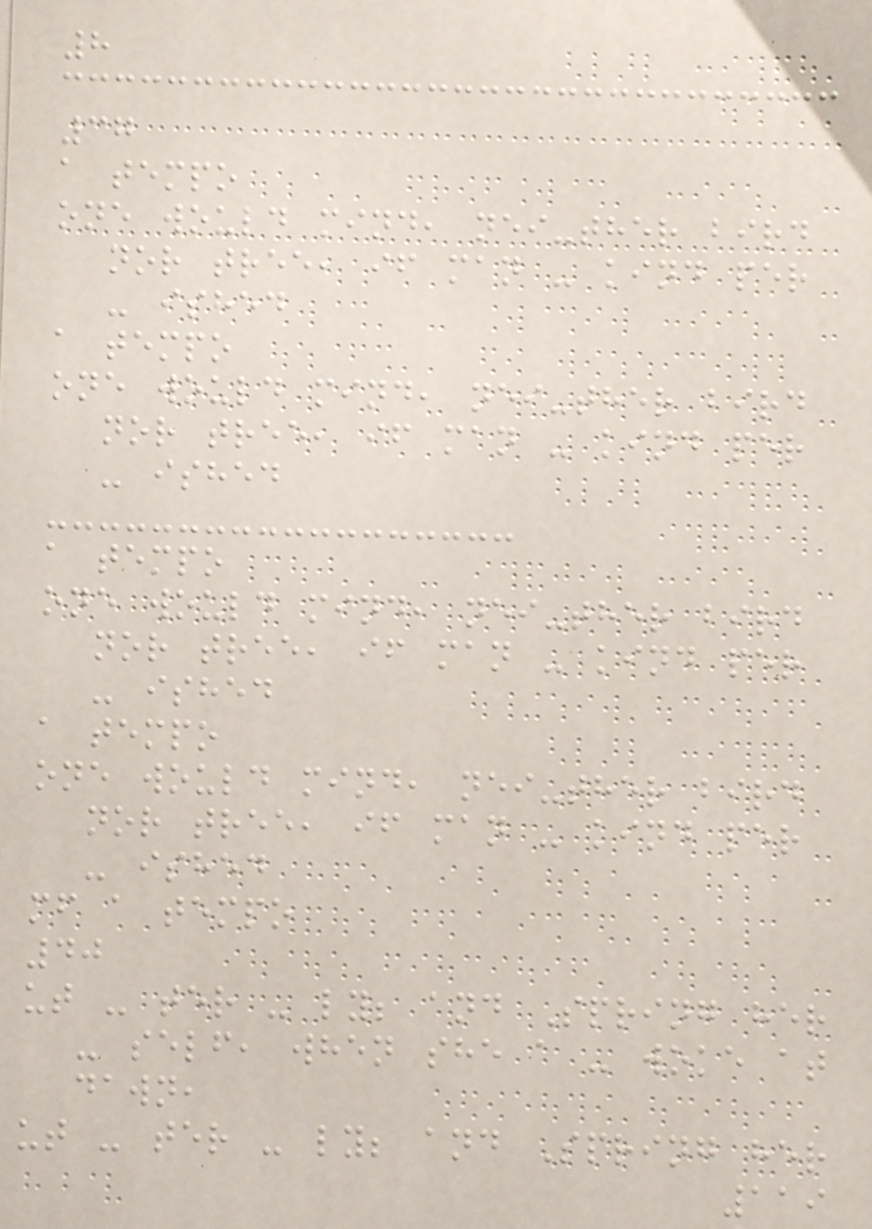8
37
a tempo
one would mind, nei-ther bird
nor tree, if man - kind per
- ished
a tempo
one would mind, nei-ther bird
nor tree, if man - kind per
- ished
a tempo
one would mind, nei-ther bird
nor tree, if man - kind per
- ished
a tempo
one would mind, nei-ther bird
nor tree, if man - kind per
- ished
mf a tempo
40
ut - ter - ly; and Spring her
- self, when she a - woke at
dawn,
ut - ter - ly; and Spring her
119
